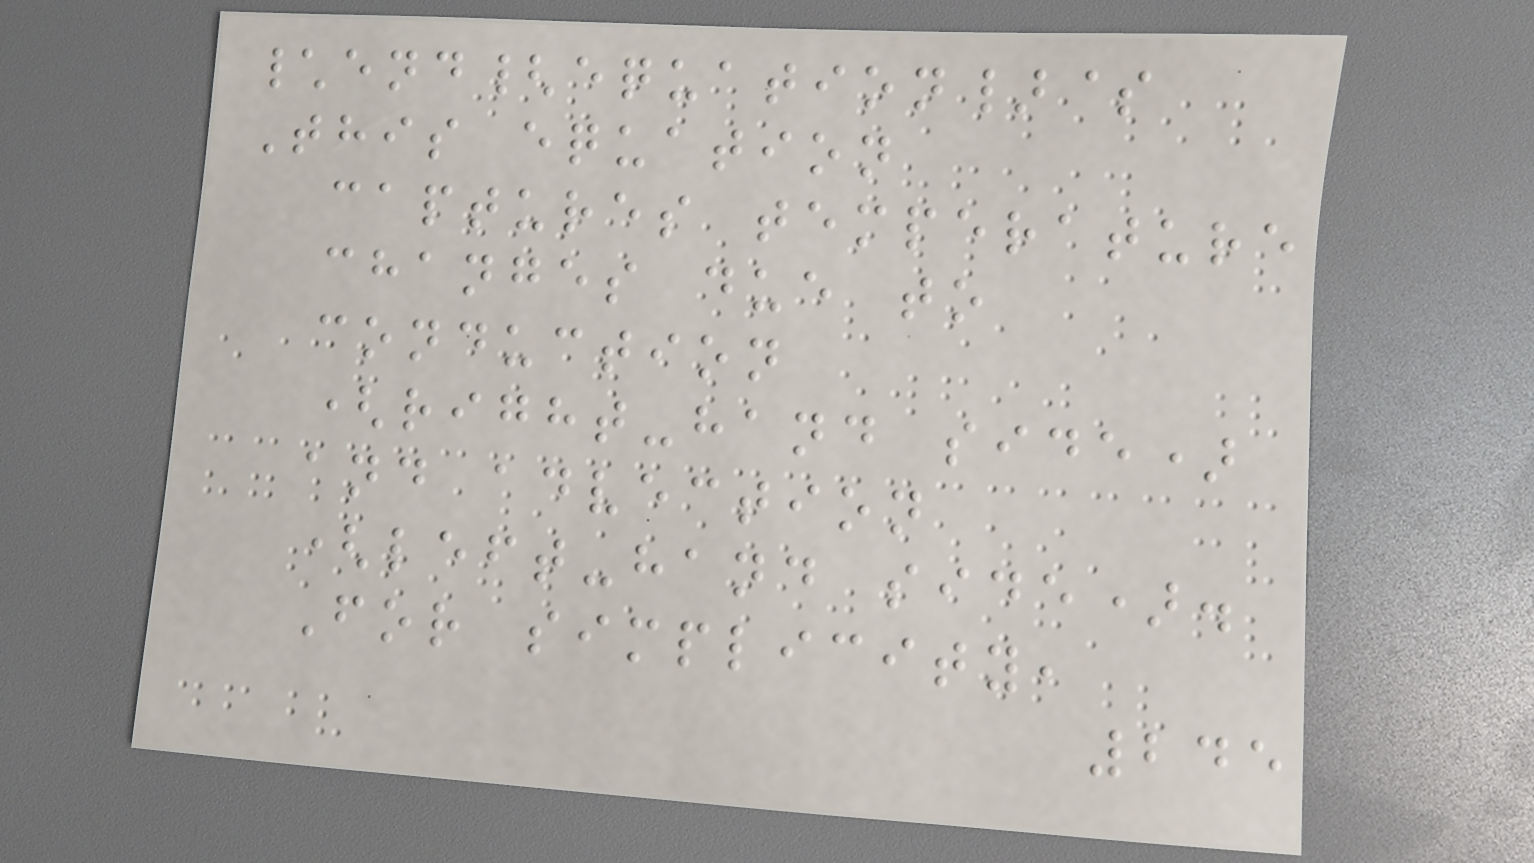\end{equation}$
This equation
captures temperature
changes due to
conduction
(right-hand side)
and advection
(left-hand side).
For simplicity,
245
